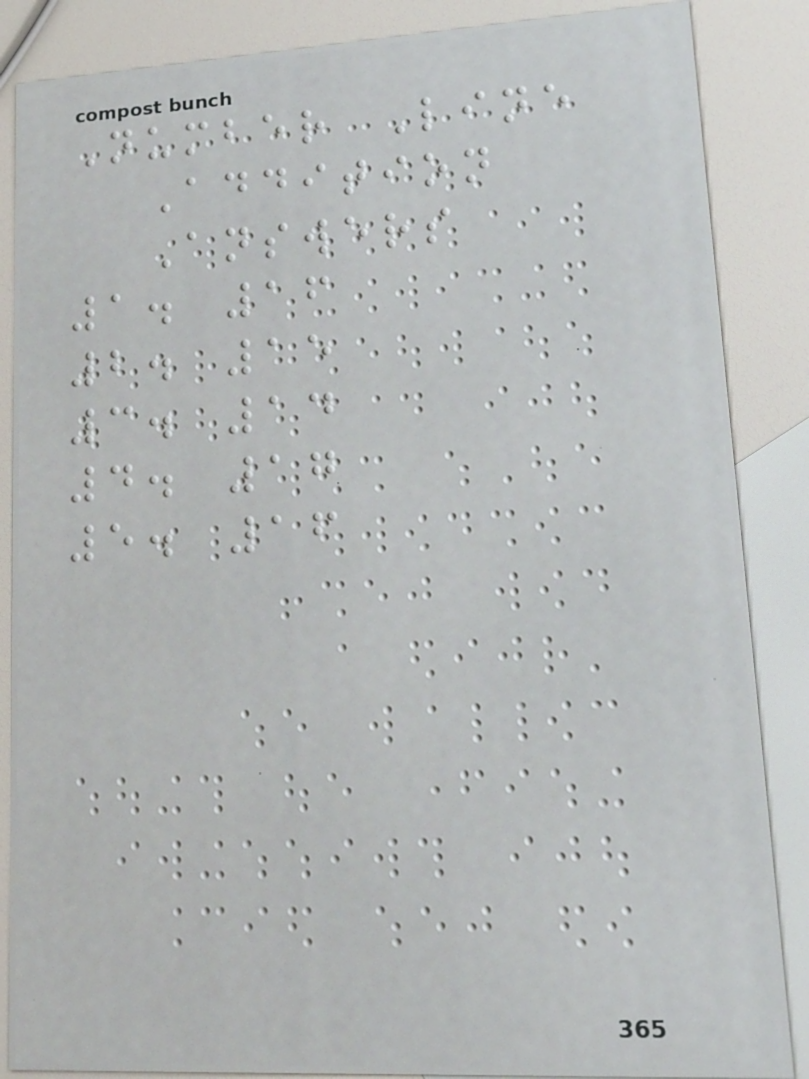Number Line
Addition
Answers
1. 16
2. 15
3. 14
4. 17
5. 16
